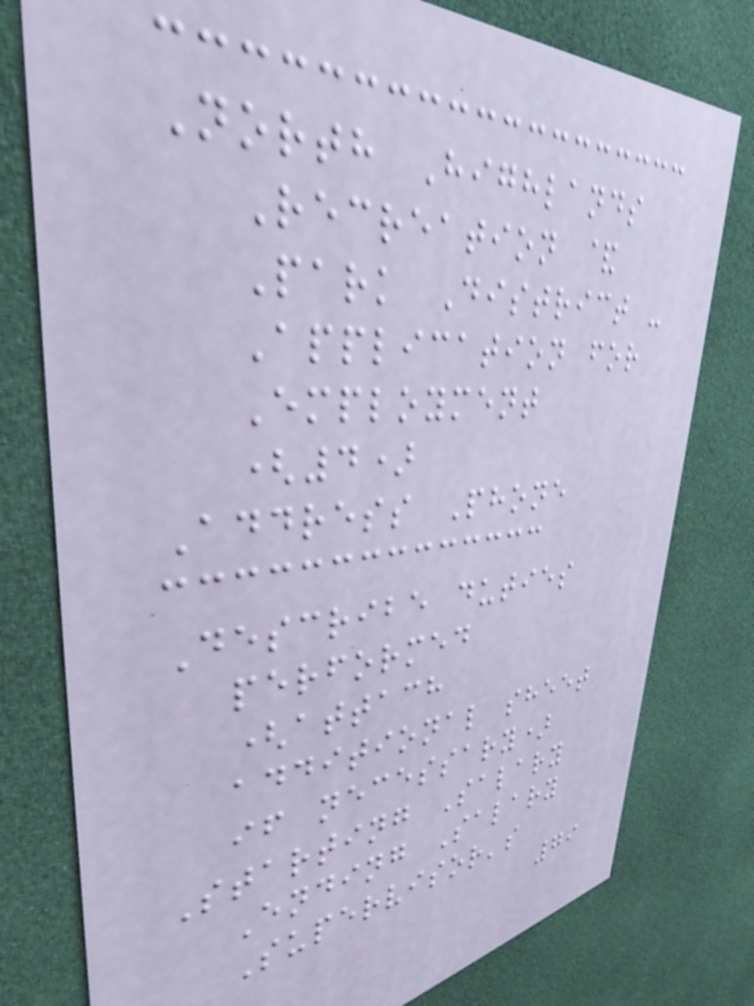North Highlands
Recreation &
Park District -
Application for
Employment
(4)
Address Phone
Describe duties
performed
(attach
additional sheet
if necessary)
Starting Salary
Ending Salary
Supervisor's
79
